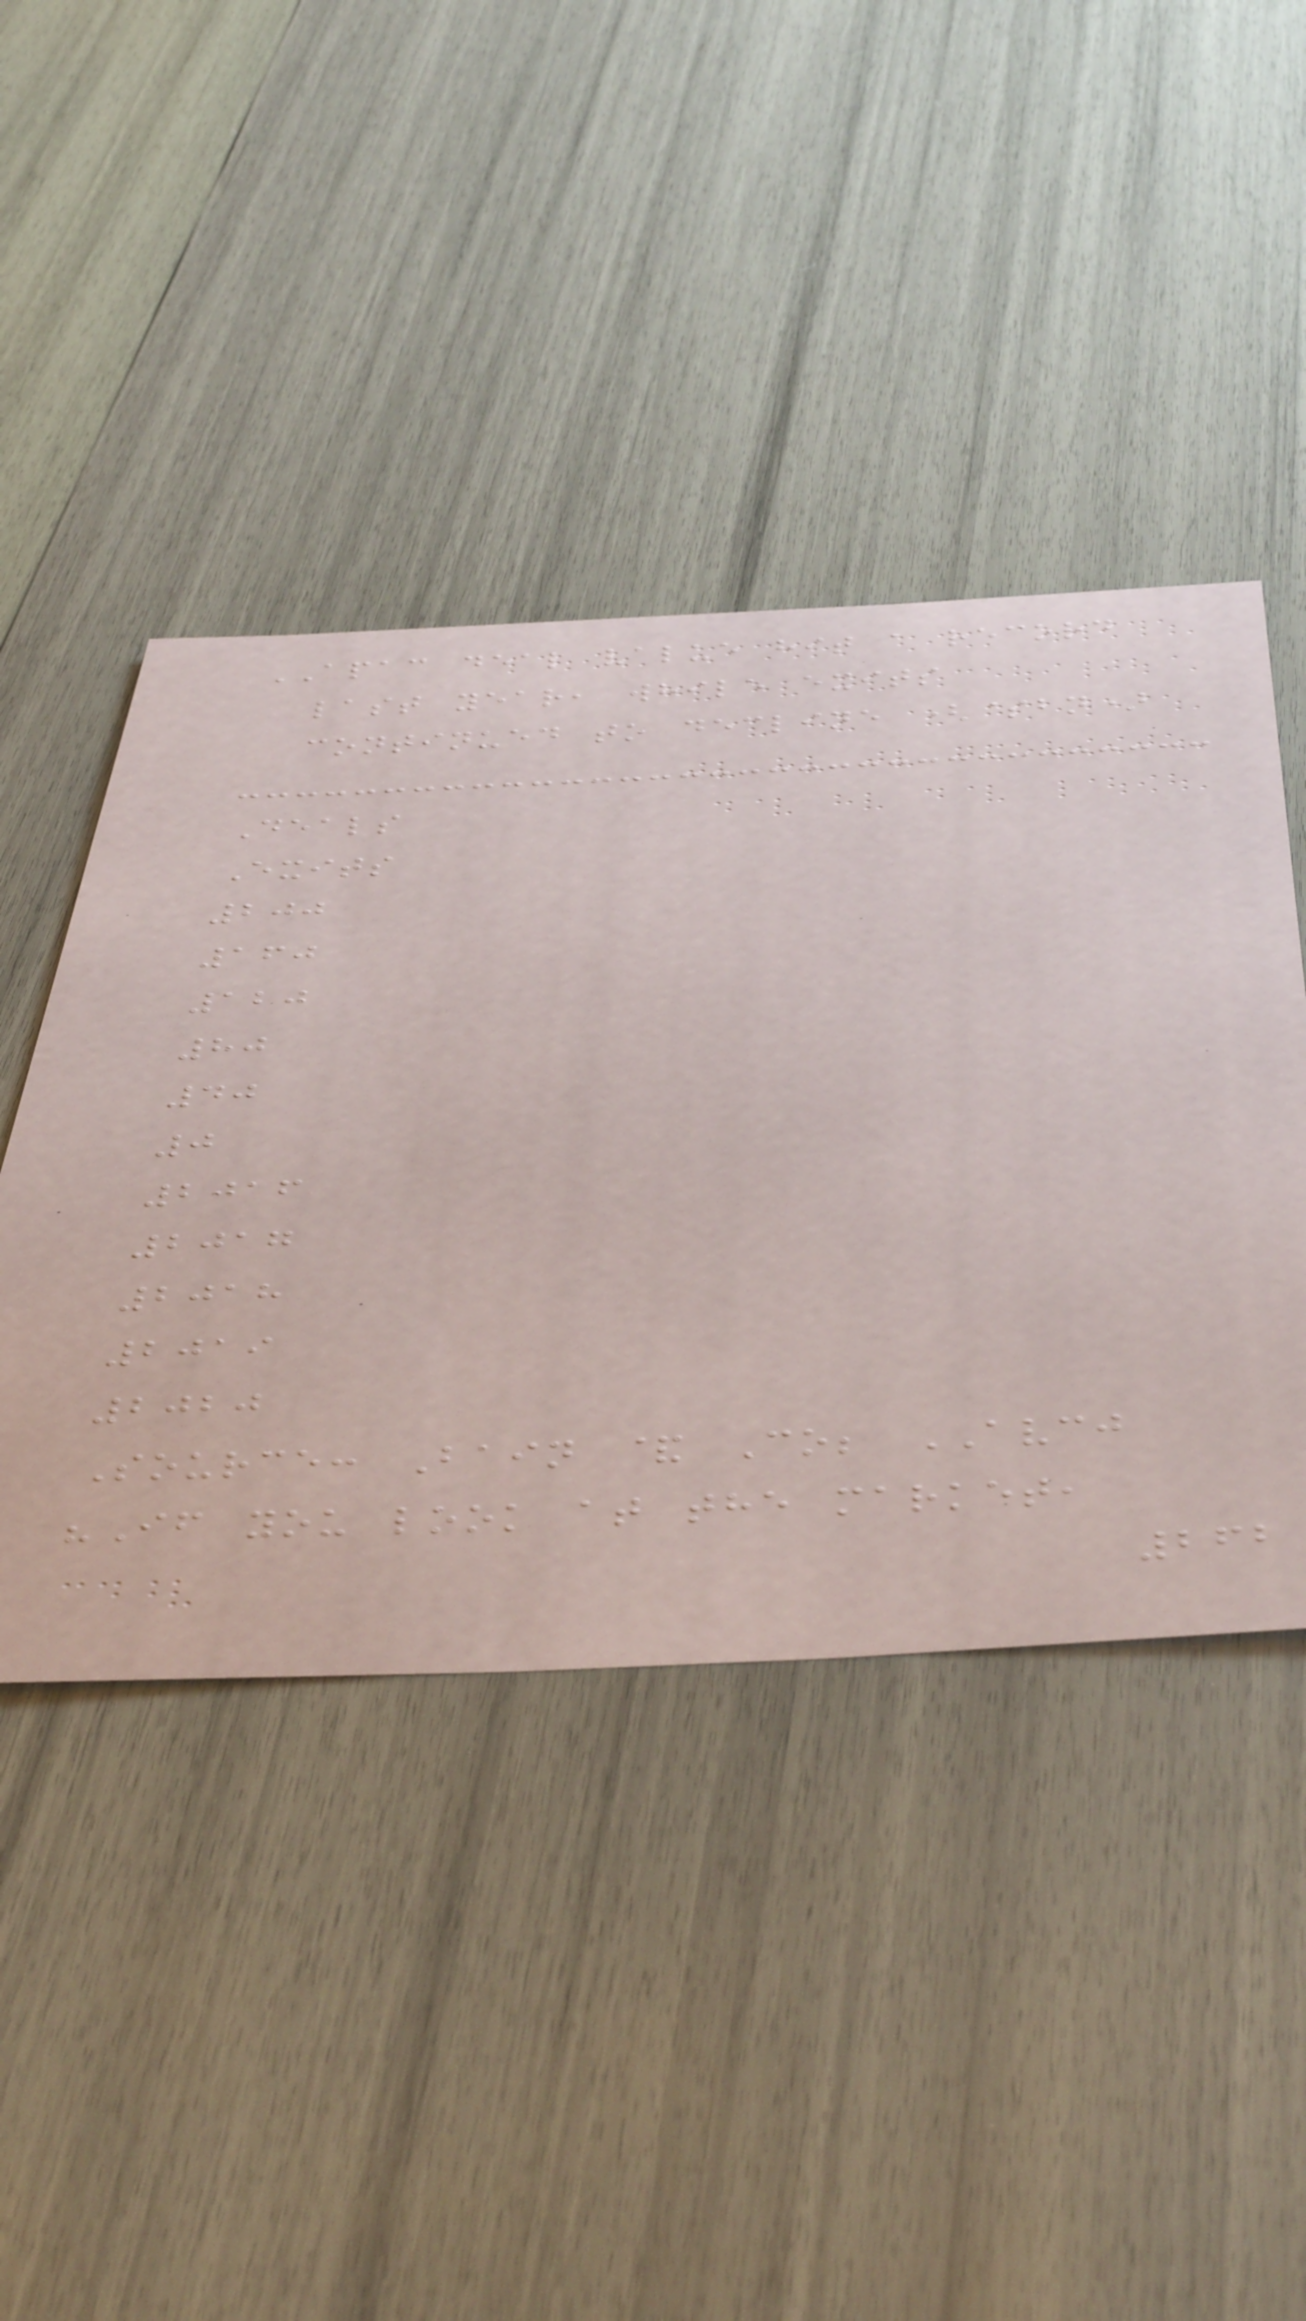APAC deal value hit a record
last year, while exits
continued to decline ($bn)
Deals
Exits
200
160
120
80
40
0
2016
2017
2018
2019
2020
Source: Bain & Co; AVCJ
"If you look at the market,
262
